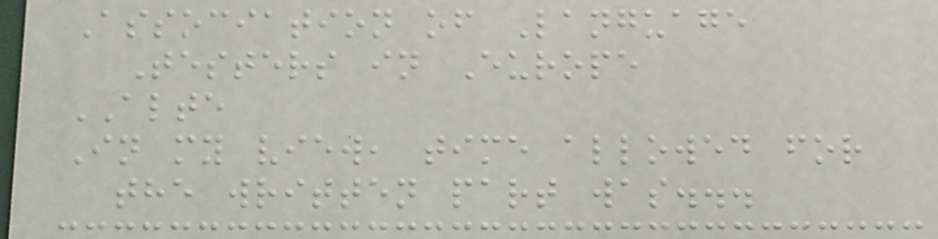Association of Language
Testers in Europe
ALTE
In my view, time allowed for
the written part was...
